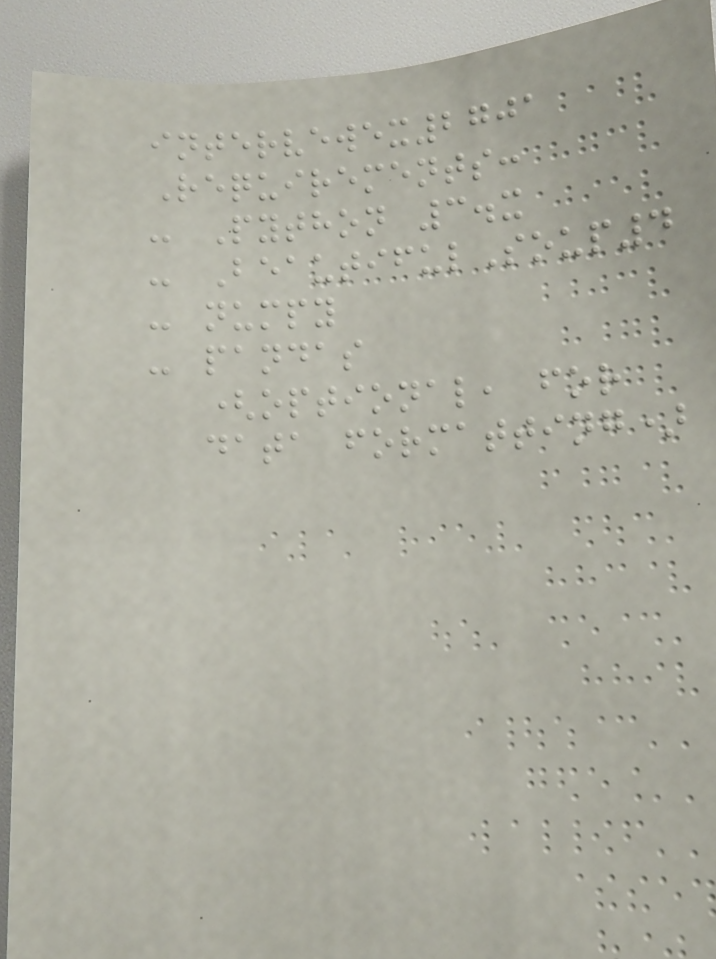intervewex2701
Requirements:
- Python 3.x
- BeautifulSoup4
- numpy
- pandas
(optional, for
data formatting)
